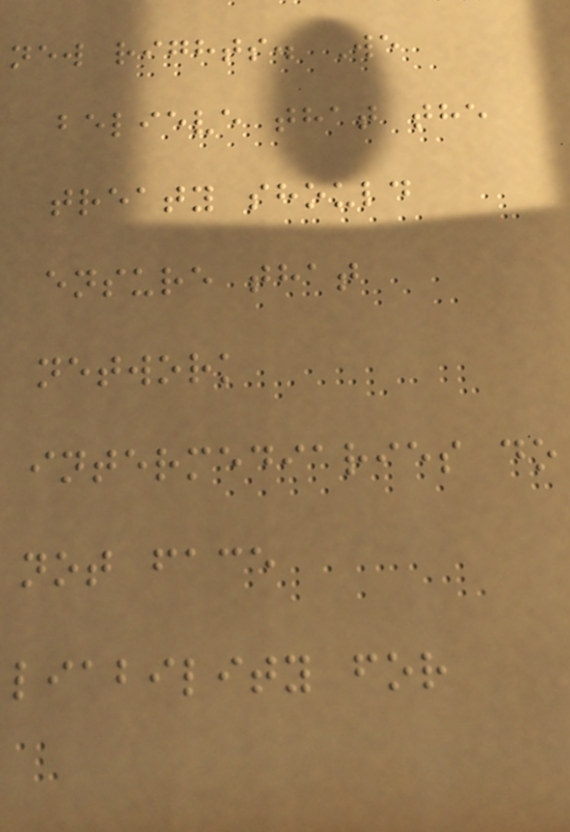new rights. We
believe that the
treaty should
ensure that
network
intermediaries do
not face
liability for
